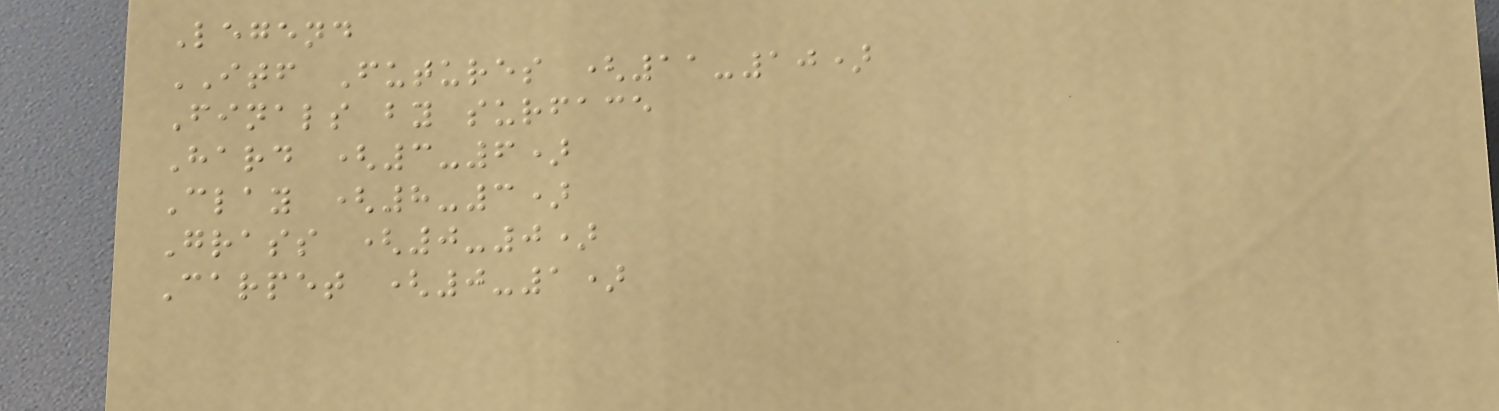Legend
ITF Futures (11-10)
Finals by surface
Hard (3-6)
Clay (8-3)
Grass (0-0)
Carpet (0-1)
